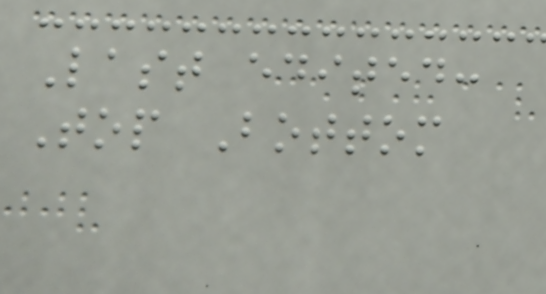Last edited:
Top Bottom
